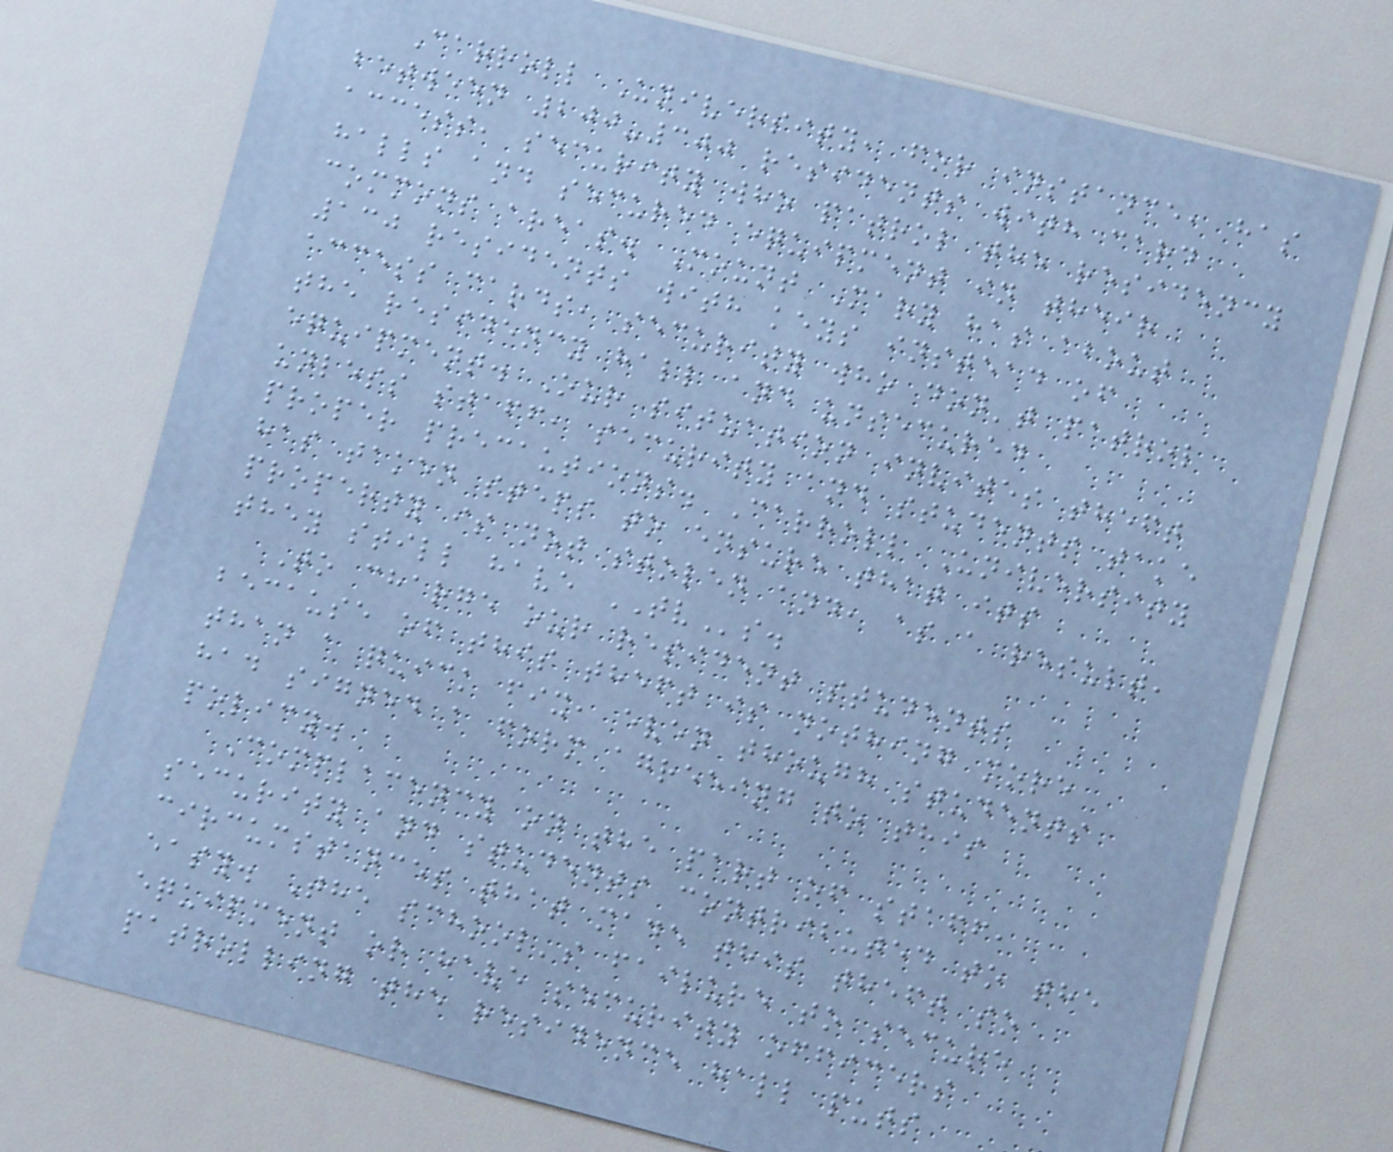Carroll University, for instance, has
between 200-300 residents with card
access, security who patrol the residency
halls and secured equipment in their
commons areas. Mount Mary has about
130 residents with keys instead of
access cards, security who don't patrol
the residency hall and unsecured
equipment. Our situation invites theft
unless staff, security and students take
proper precautions. Carroll University
has taken steps to ensure that its
property is not stolen and, as a result,
they still have TVs.
To charge our resident students
because of this theft is nothing more
than a quick fix, even though students
had signed a form agreeing to this
policy.
Complacency on the part of staff,
security and students contributed to the
circumstances that made this theft so
easy. The school's failure to secure
equipment or have security officers
patrolling the residence hall puts
